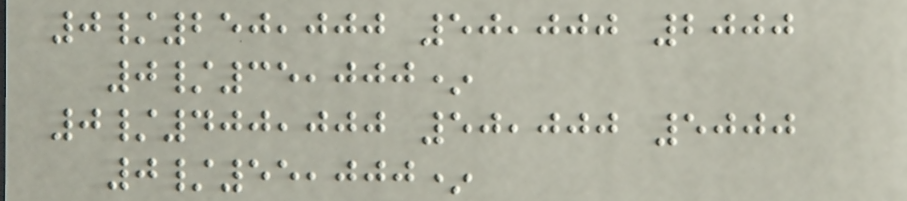0/250,000 50,000 2000
0/35,000*
0/400,000 50,000 5000
0/55,000*
